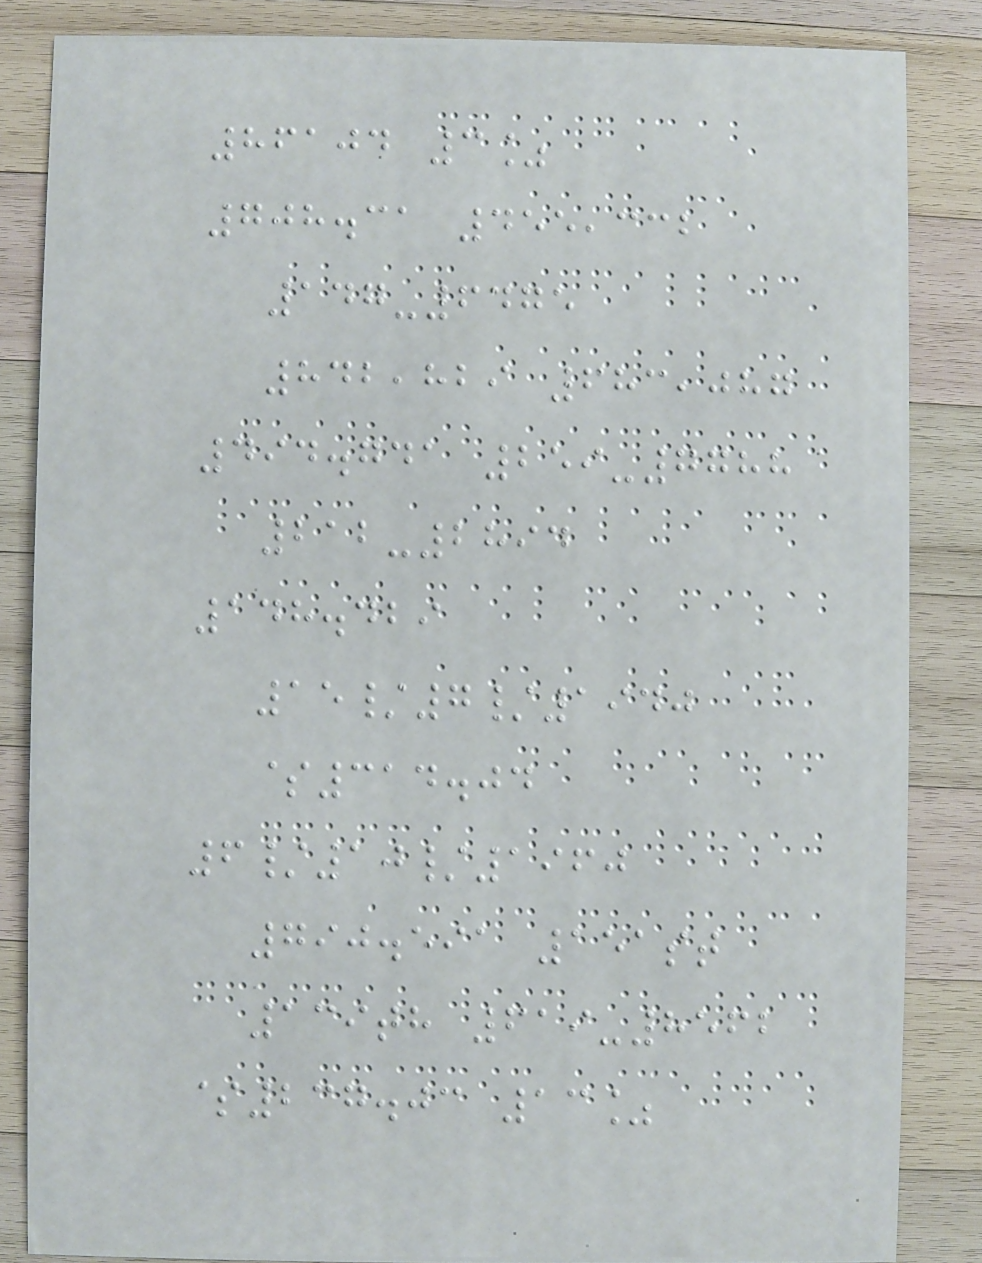86104 3%
708.31 455,332
147-6475
842,829 683,087
494.741 259-7788
212-2894
148.429
15/7/1940
$314.04
6/10/1960
790.591 151st
139th 619-8562
$237.03 13%
